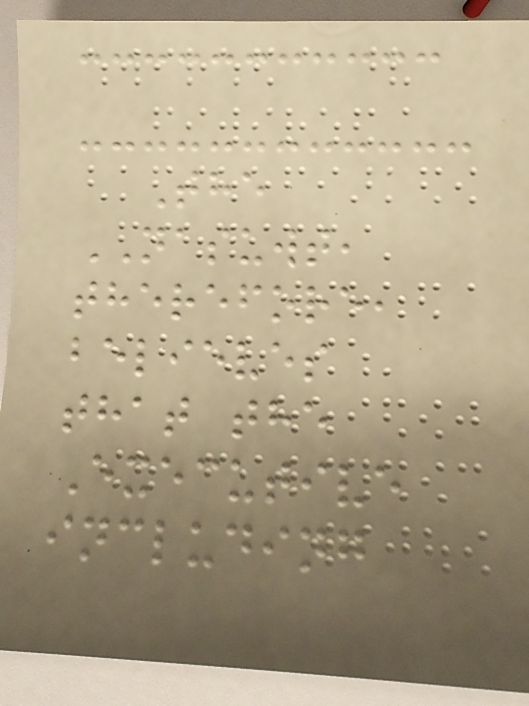The
NASUWT,
therefore,
believes
that the
Executive
including
